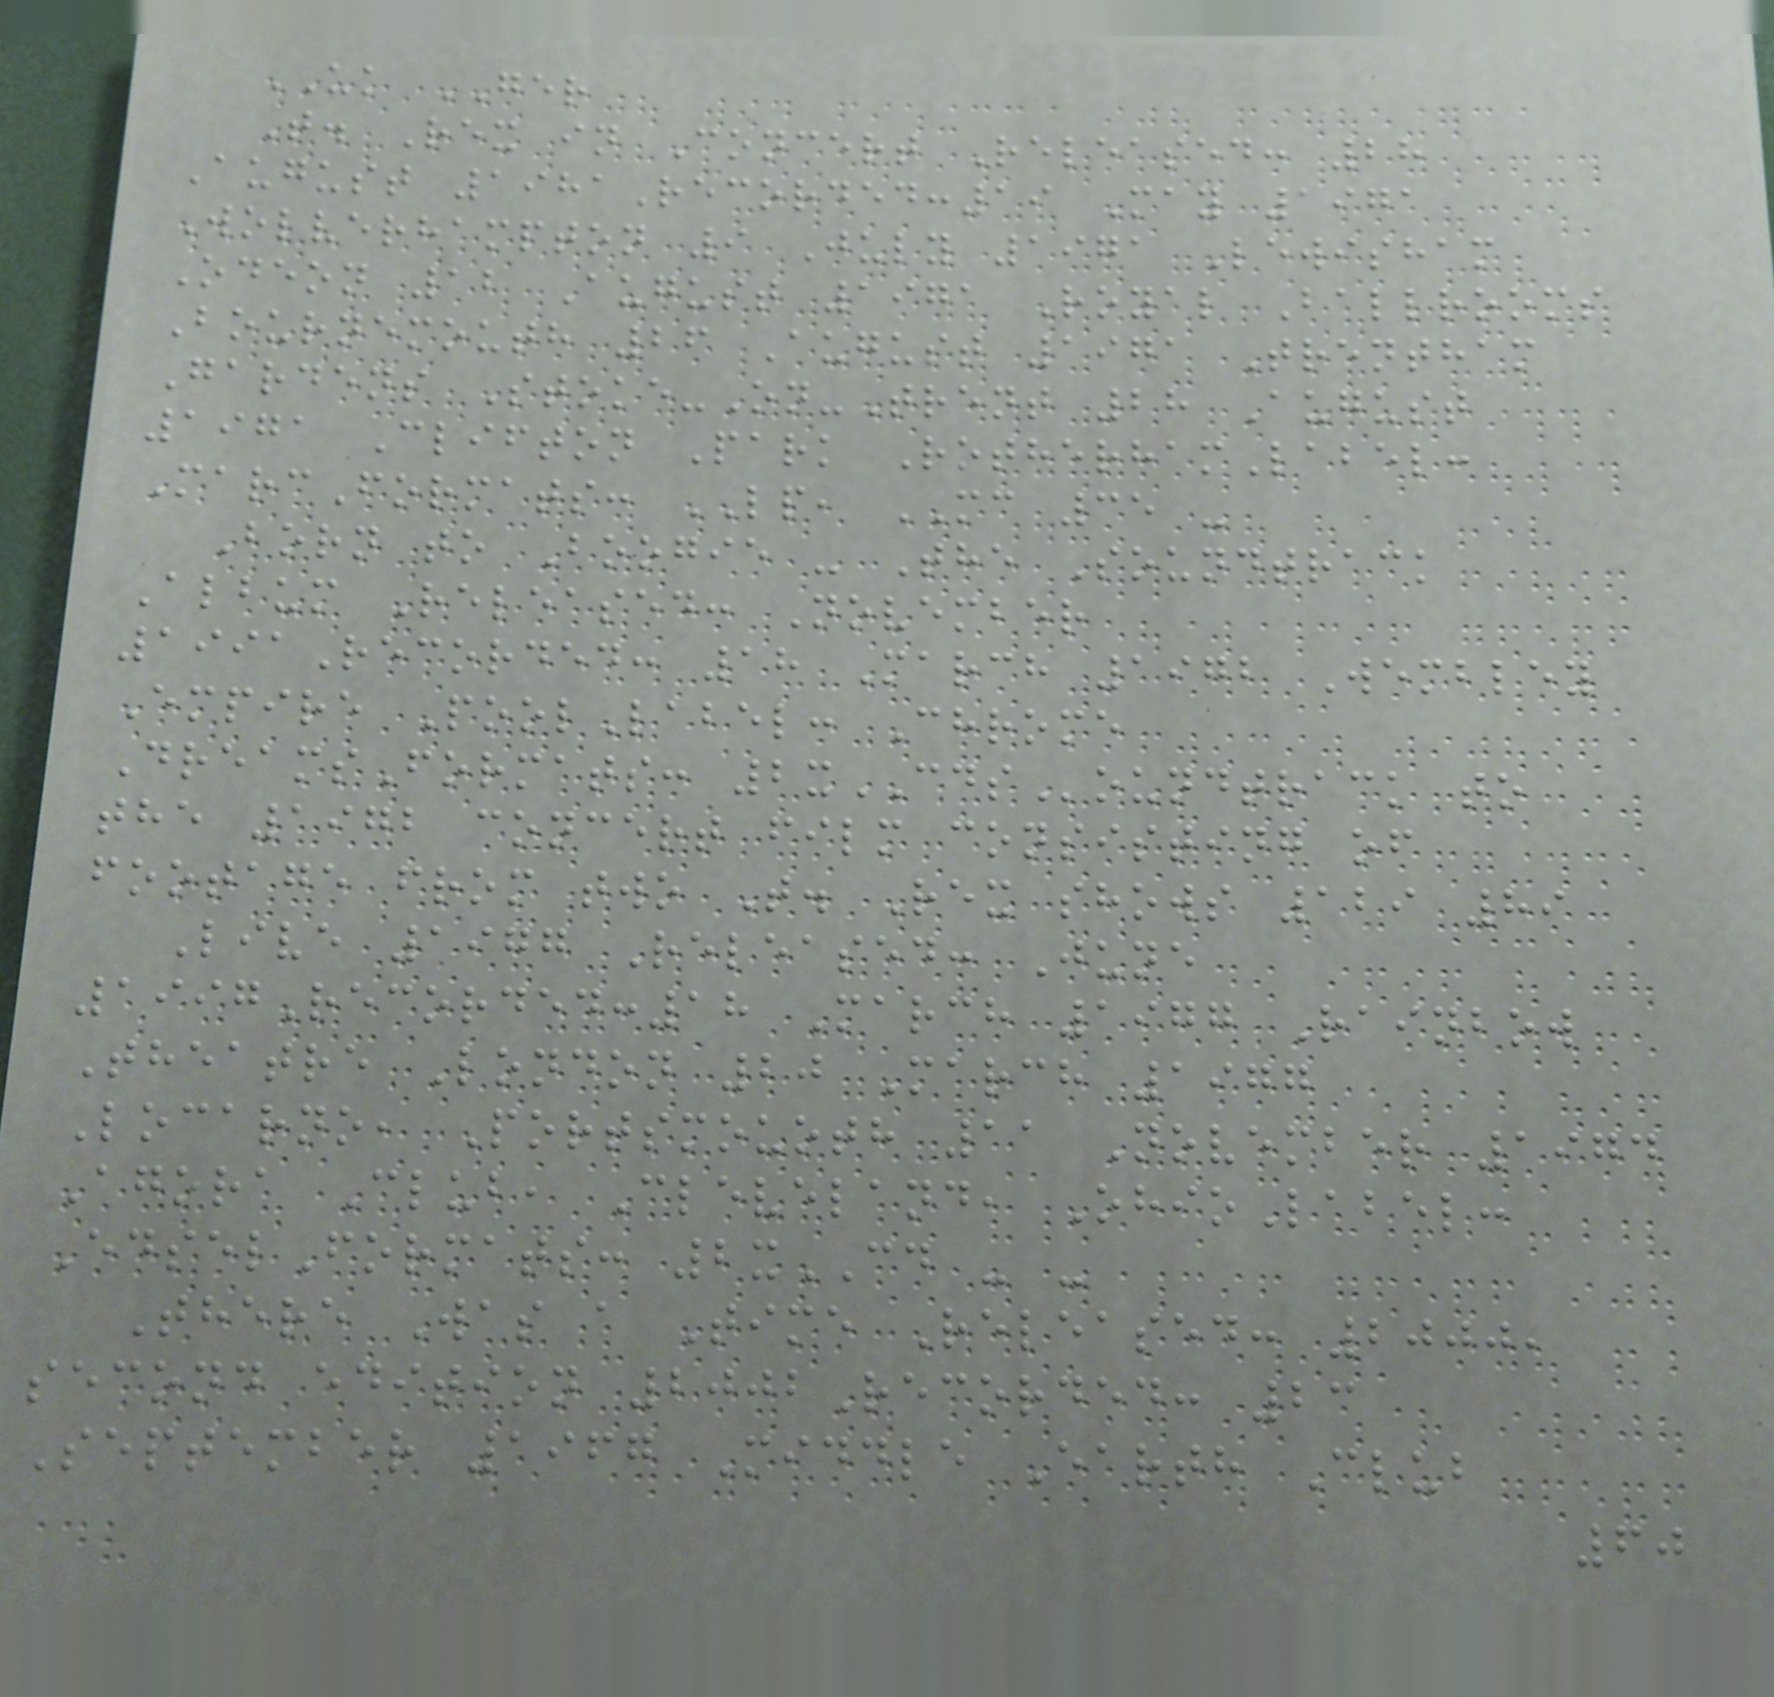UK GER
T. Rex in Concert Released: 28
August 1981Recorded:19 May 1971
Wolverhampton 9 July 1971 Lewisham
Odeon 12 August 1971 Royal Ballrooms
Bournemouth 26 August 1971 Trentham
Gardens Stoke-On-Trent 28 August
1971 Clifton Park RotherhamLabel:
MarcFormats: LP, MC 35 -
Born to Boogie - The Soundtrack
Album Released: November
1991Recorded: 18 March 1972 Wembley
Empire PoolLabel: Chrome
DreamsFormats: 2xCDSoundtrack to
the 1972 concert film consisting of
footage from two T. Rex shows 129 89
Live 1977 Released: June
1997Recorded:18 March 1977 Rainbow
Theatre London 20 March 1977
Locarno, Portsmouoth 11 November 1974
Agora Club, Cleveland, OhioLabel:
EdselFormats: 2xCD - -
There Was a Time Released: 2000,
second edition 2002Recorded: 23
September 1967 Middle Earth Club
60
